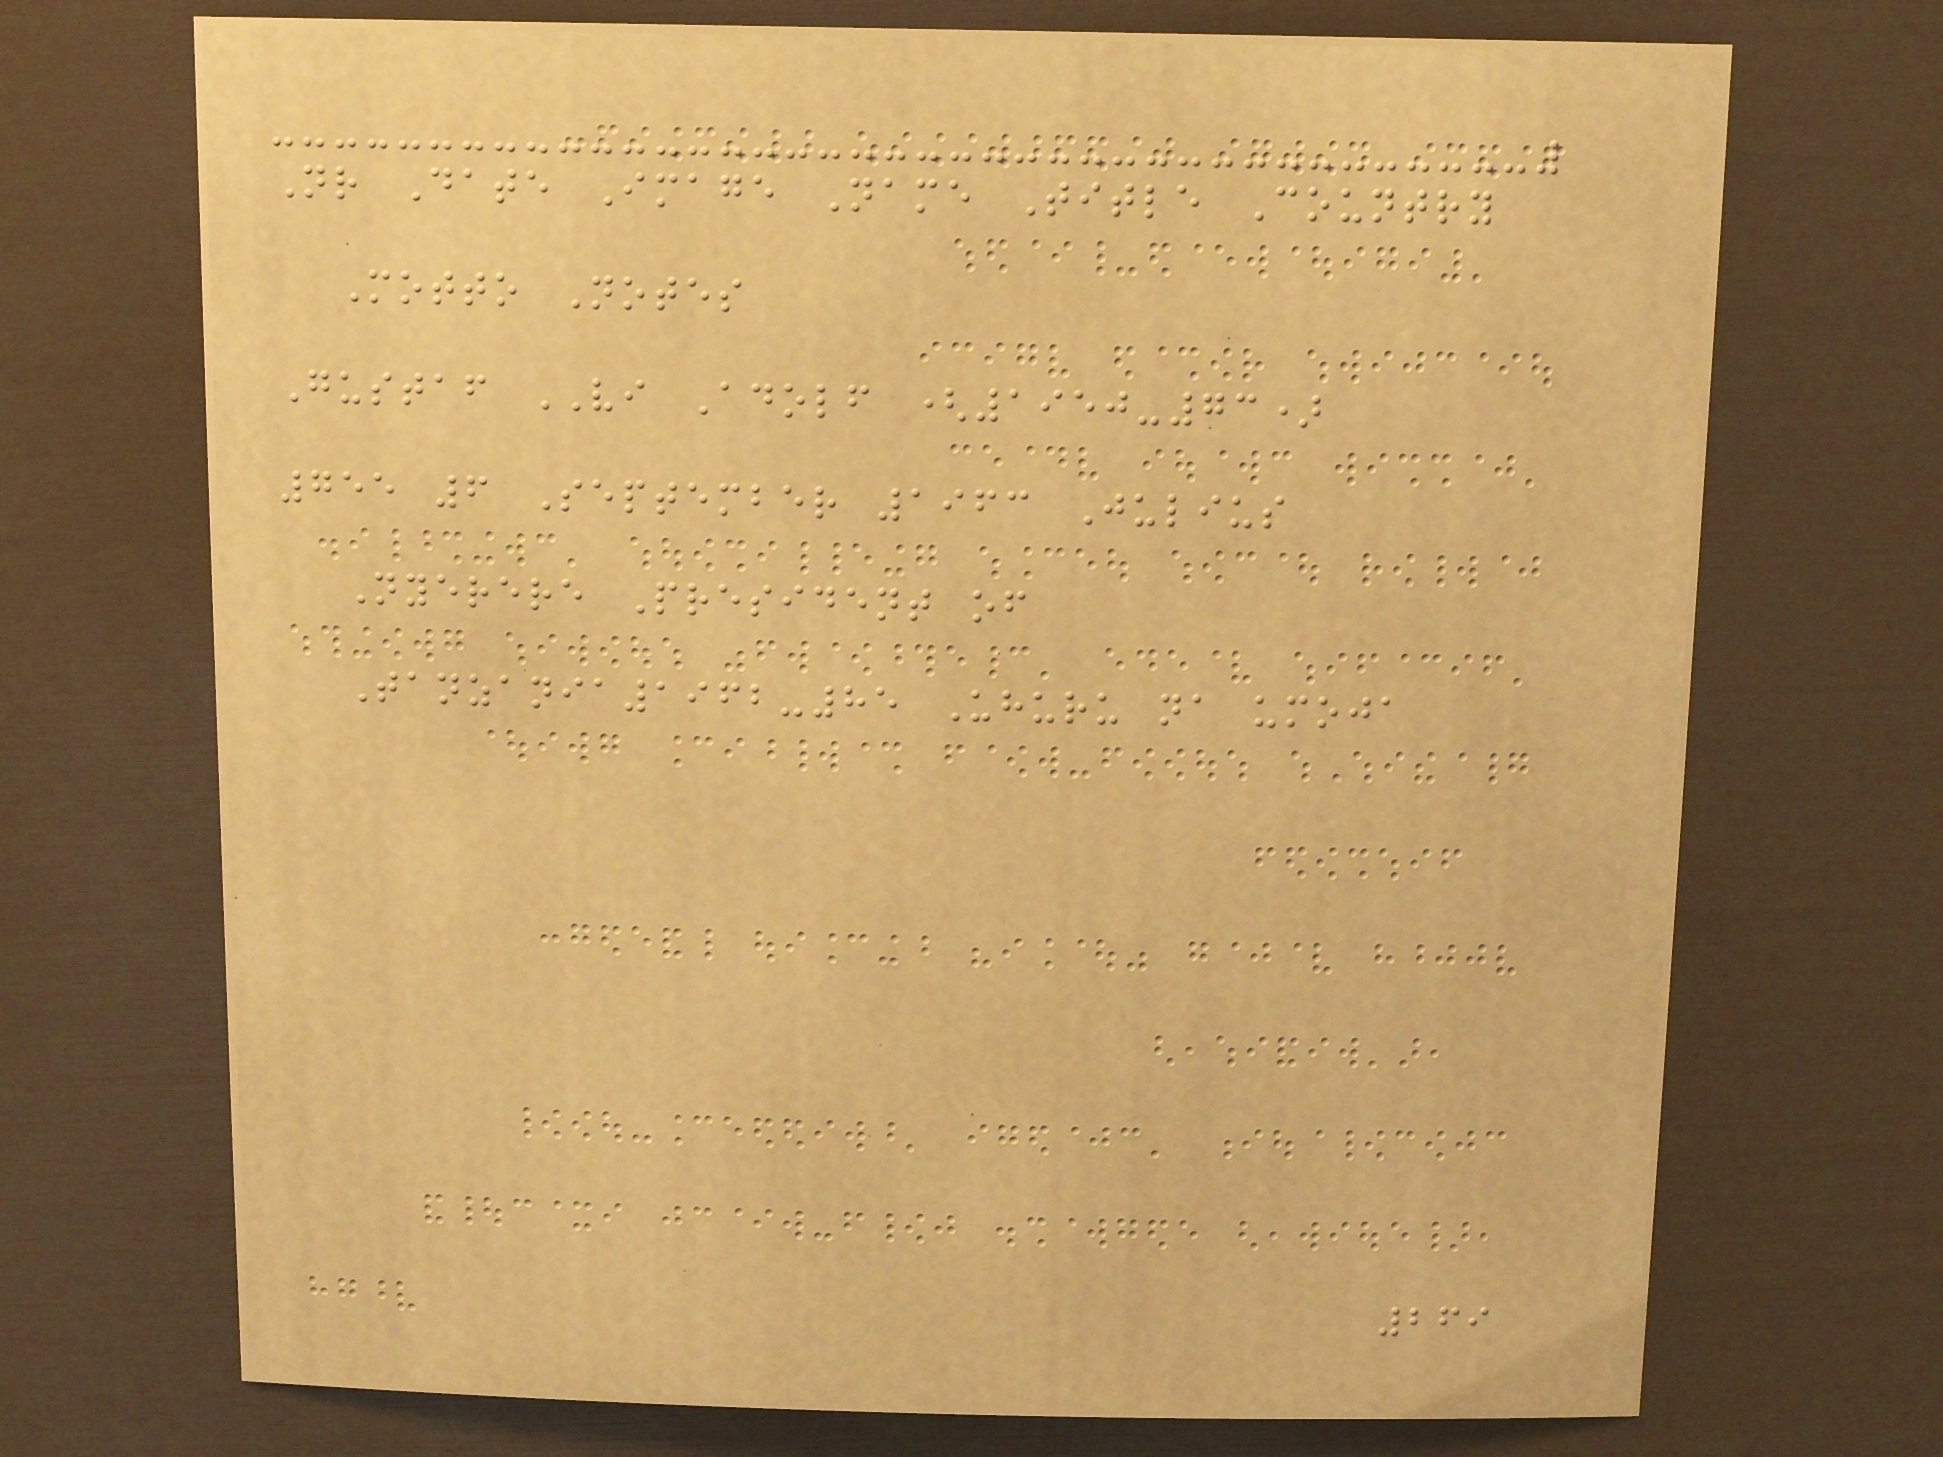Nr Date Image Name Title Country
Motto Notes
Gustaf VI Adolf (1950-73)
755 6 September 1963 Julius
Nyerere President of
Tanzania1962-85 Uhuru na umoja
269
